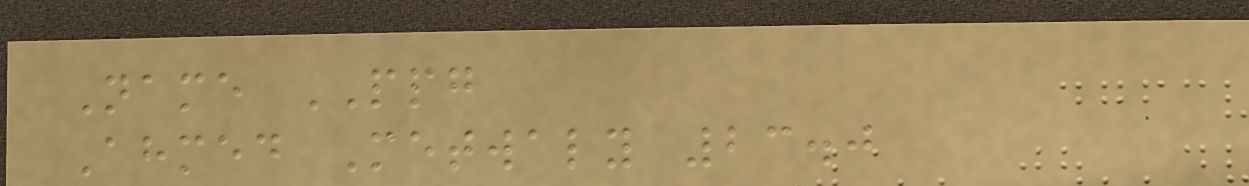Name PPG
Ahmed Metwaly 23.0
